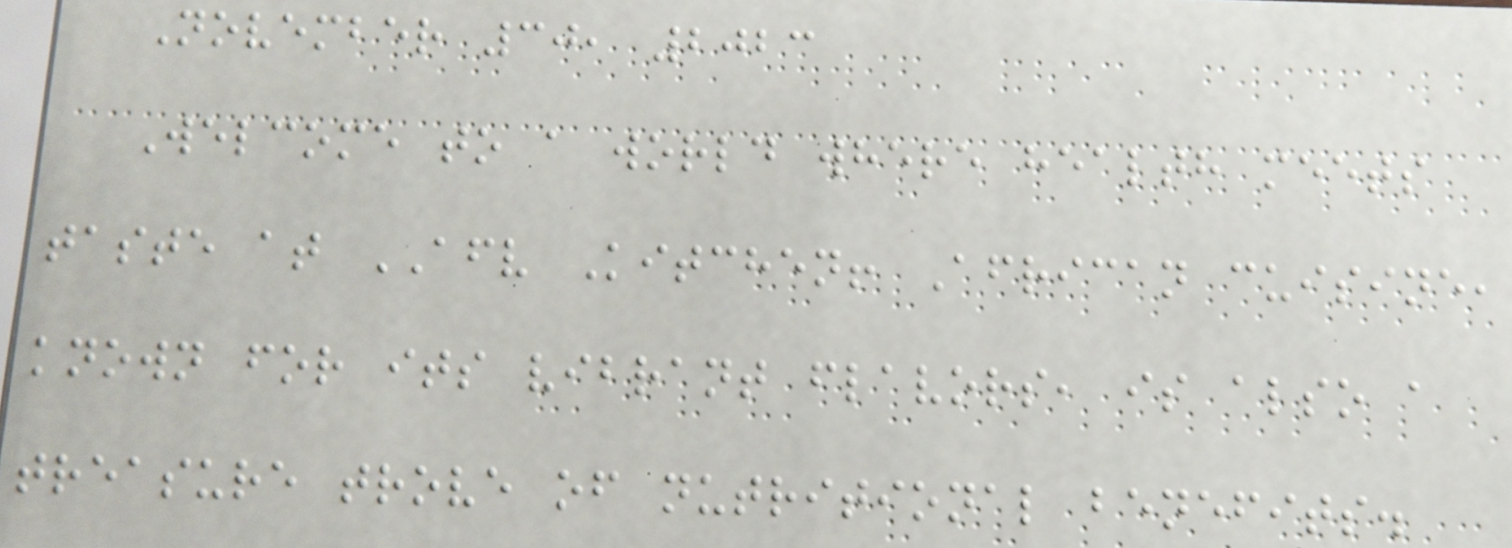November 30, 2023
Welcome to a world where health meets
taste at AFV Kitchen! African cuisine,
known for its vibrant flavors, is also a
treasure trove of nutritional benefits.
